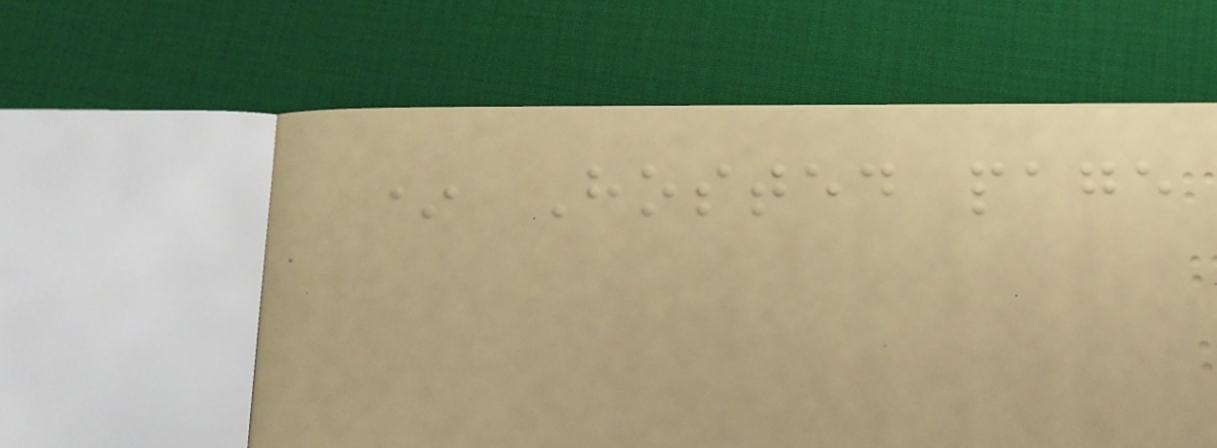* Hosted page
